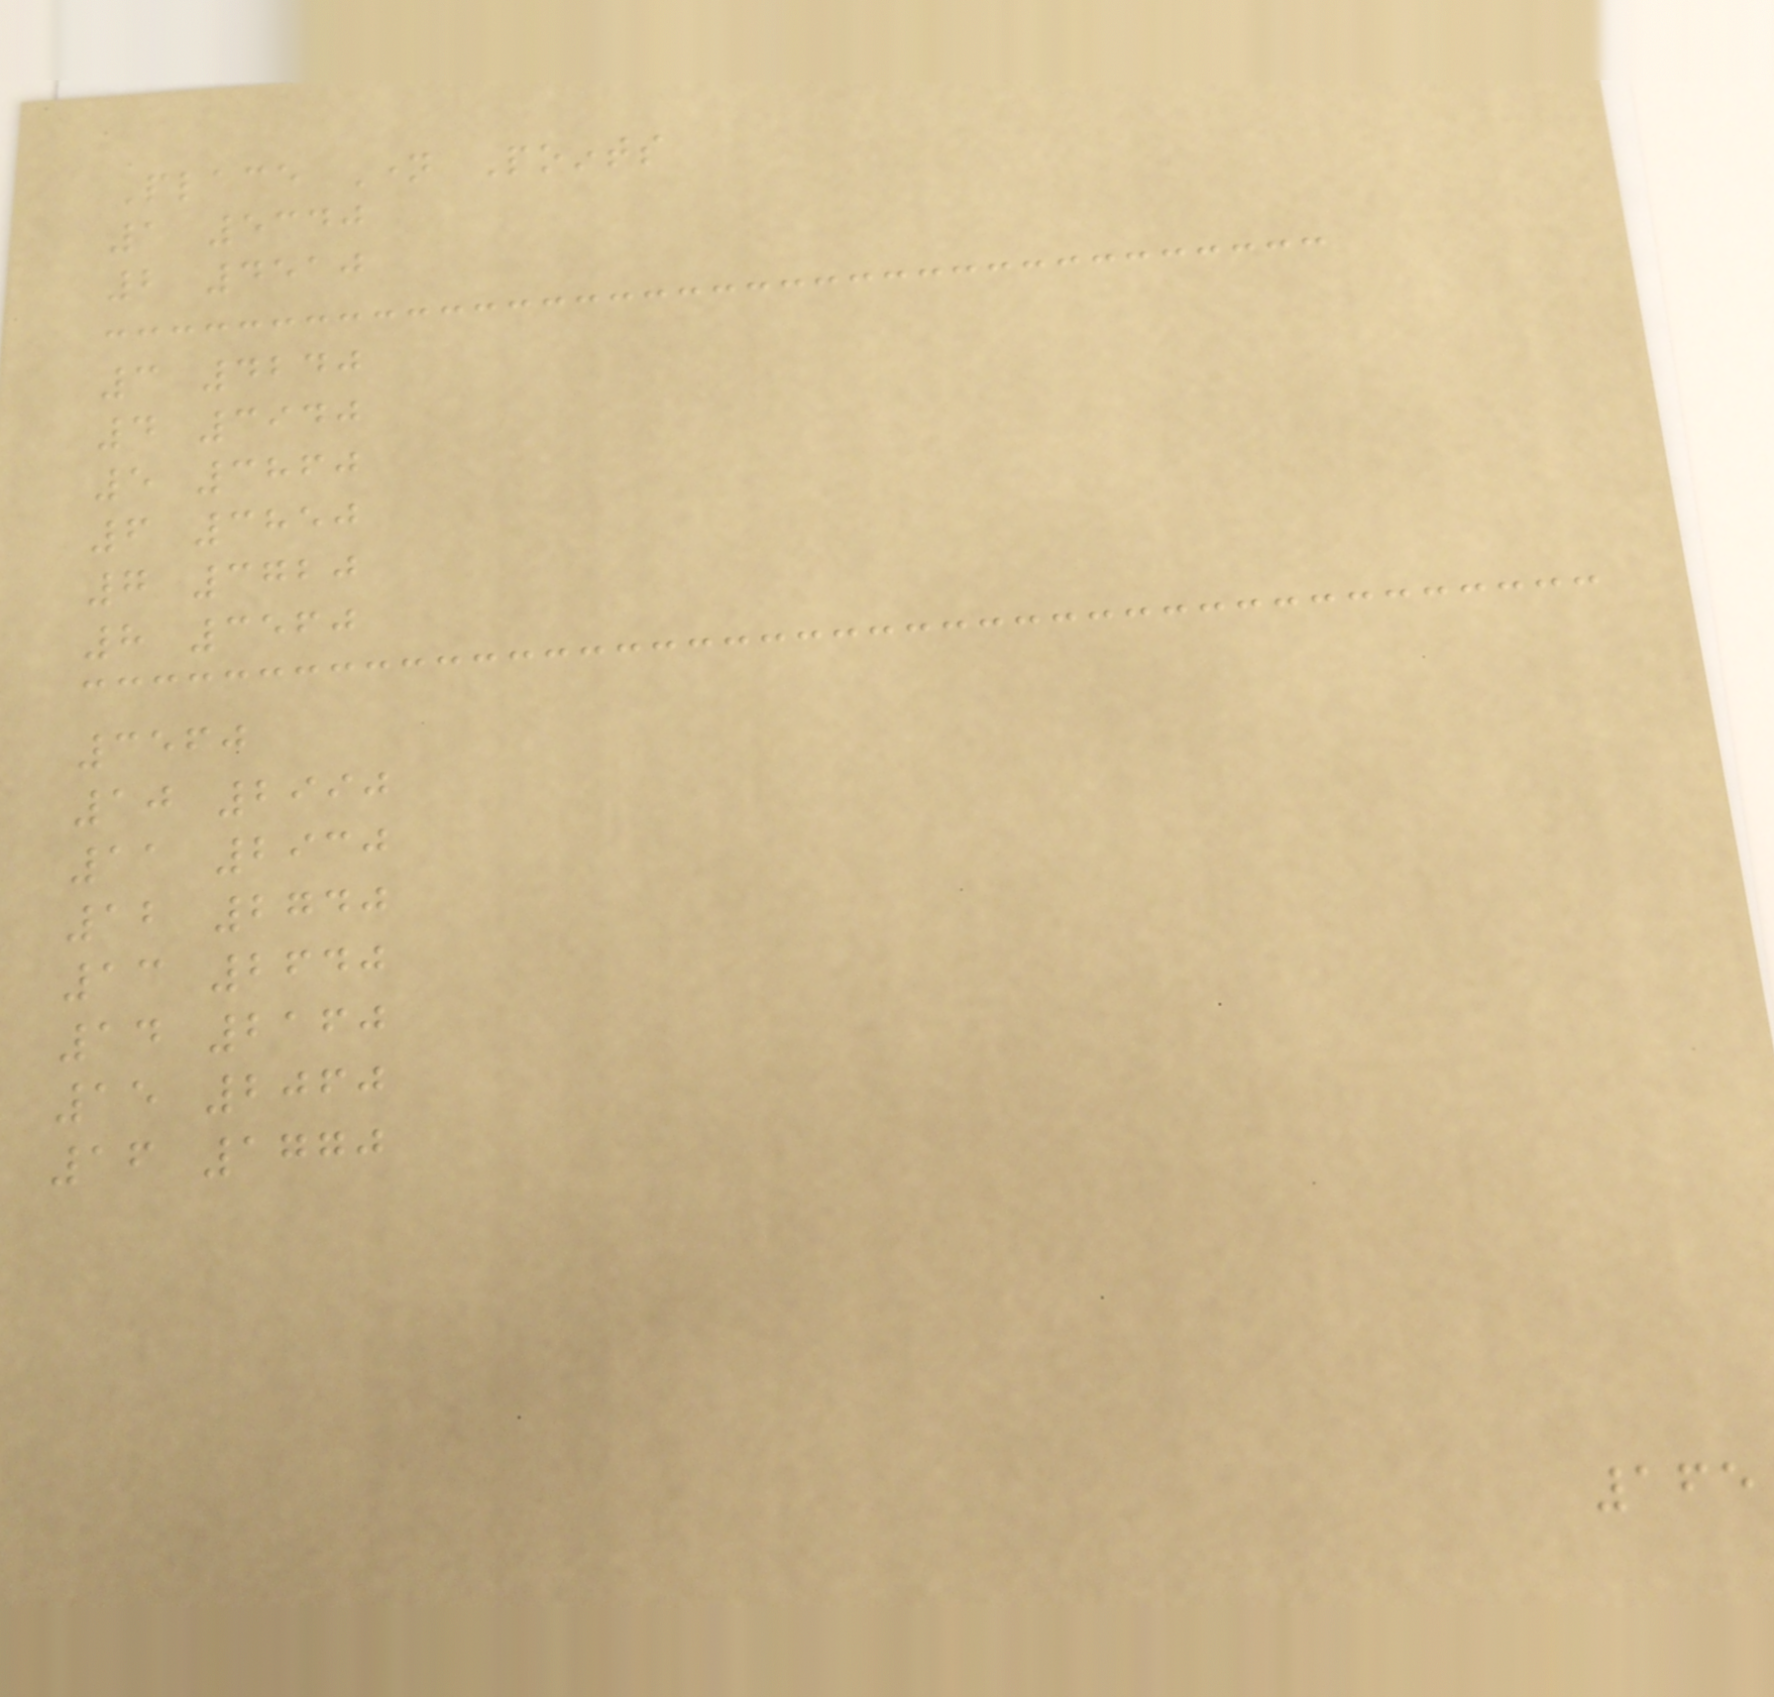Place Name Points
1 5340
2 4510
3 4240
4 3940
5 3860
6 3850
7 3720
8 3560
3560
10 2990
11 2930
12 2740
13 2640
14 2160
15 2060
16 1770
165
